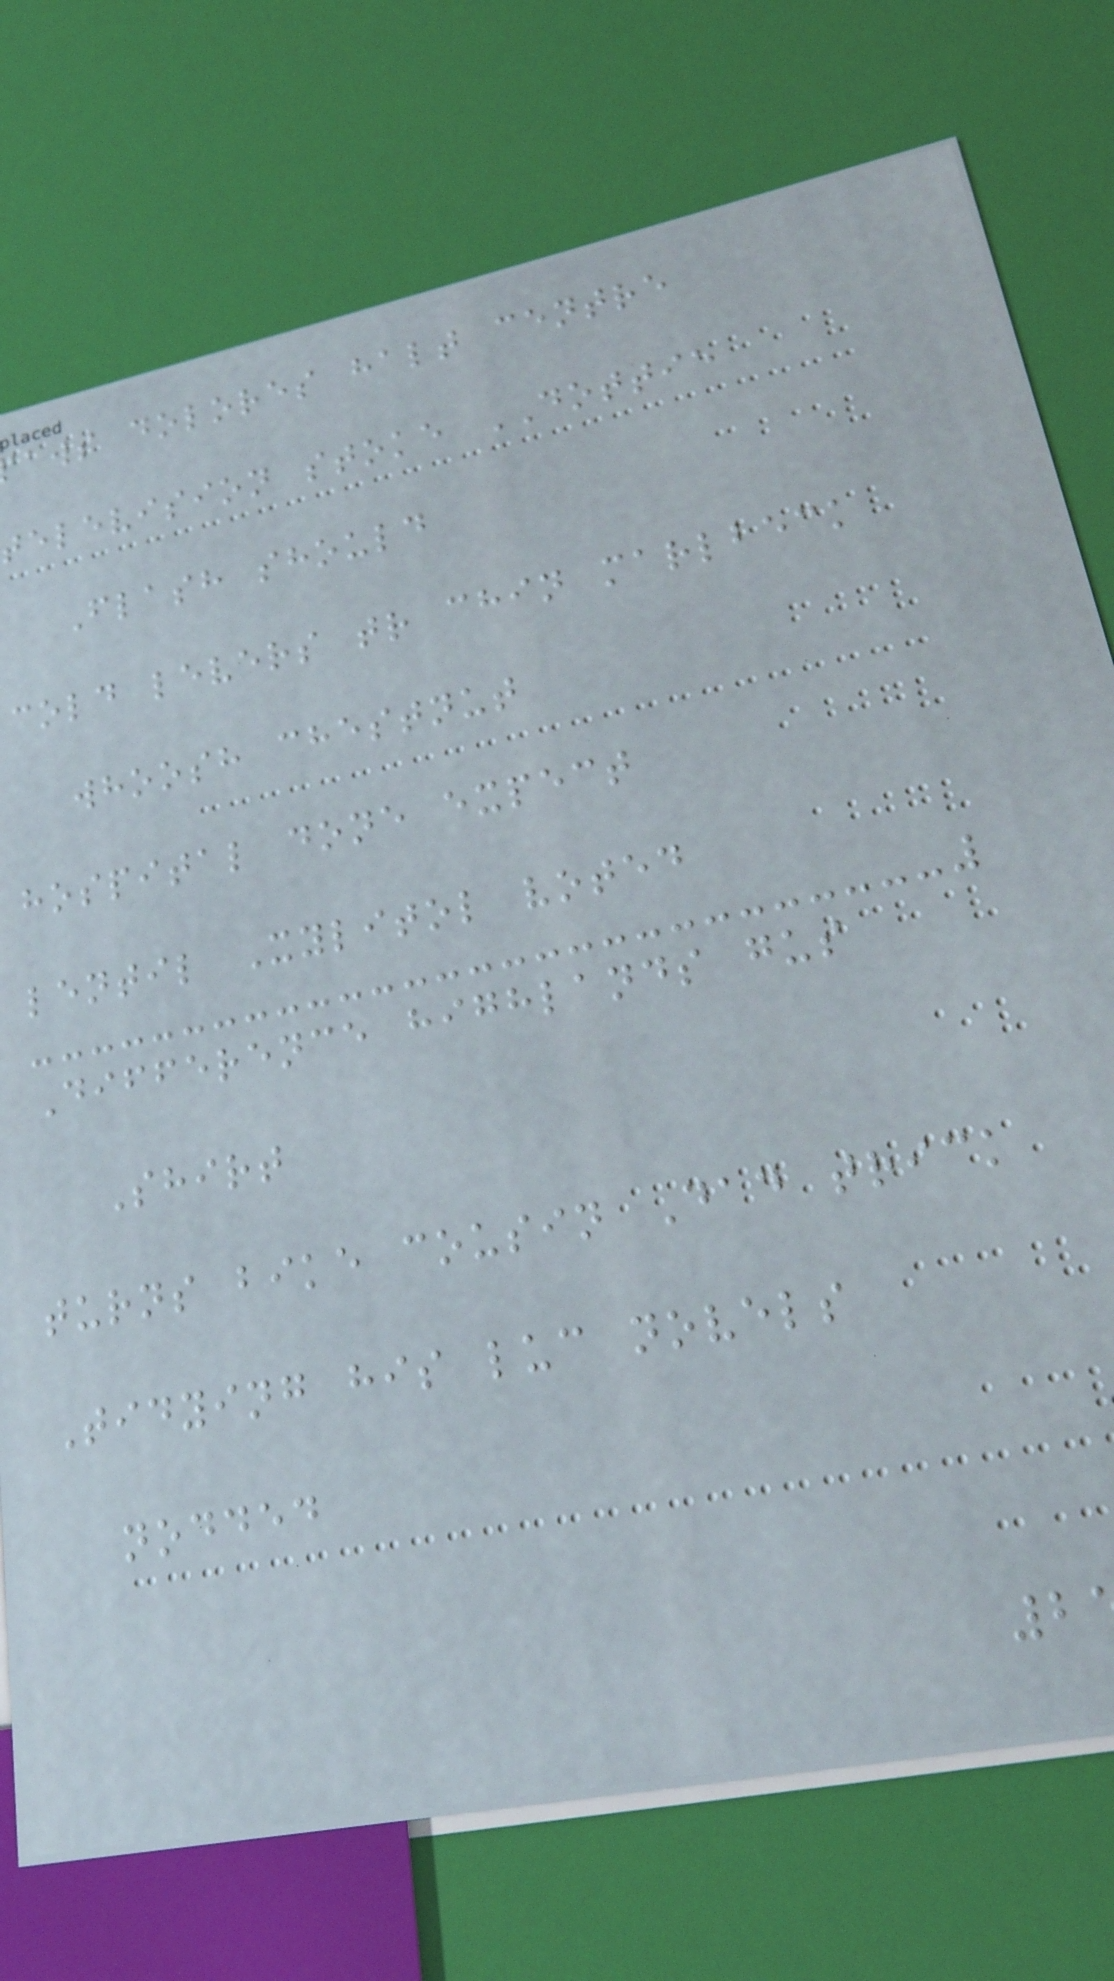aws dolores halt centre
television stoke DOTTIE
Flash should
cold levers tr chin marlbeck
whoosh chestnut
hospital done expect
lentil Xylitol voted
Difference highlands gus
Shirt
turns bike cousin Dad trick
Tidying his luc novels
nodded
